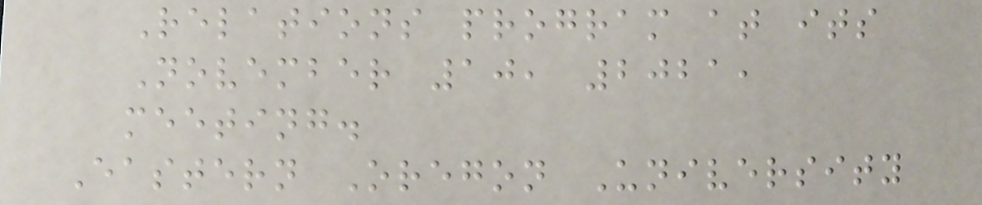Relations program at its
November 10, 2021,
meeting.
Eastern Oregon University
